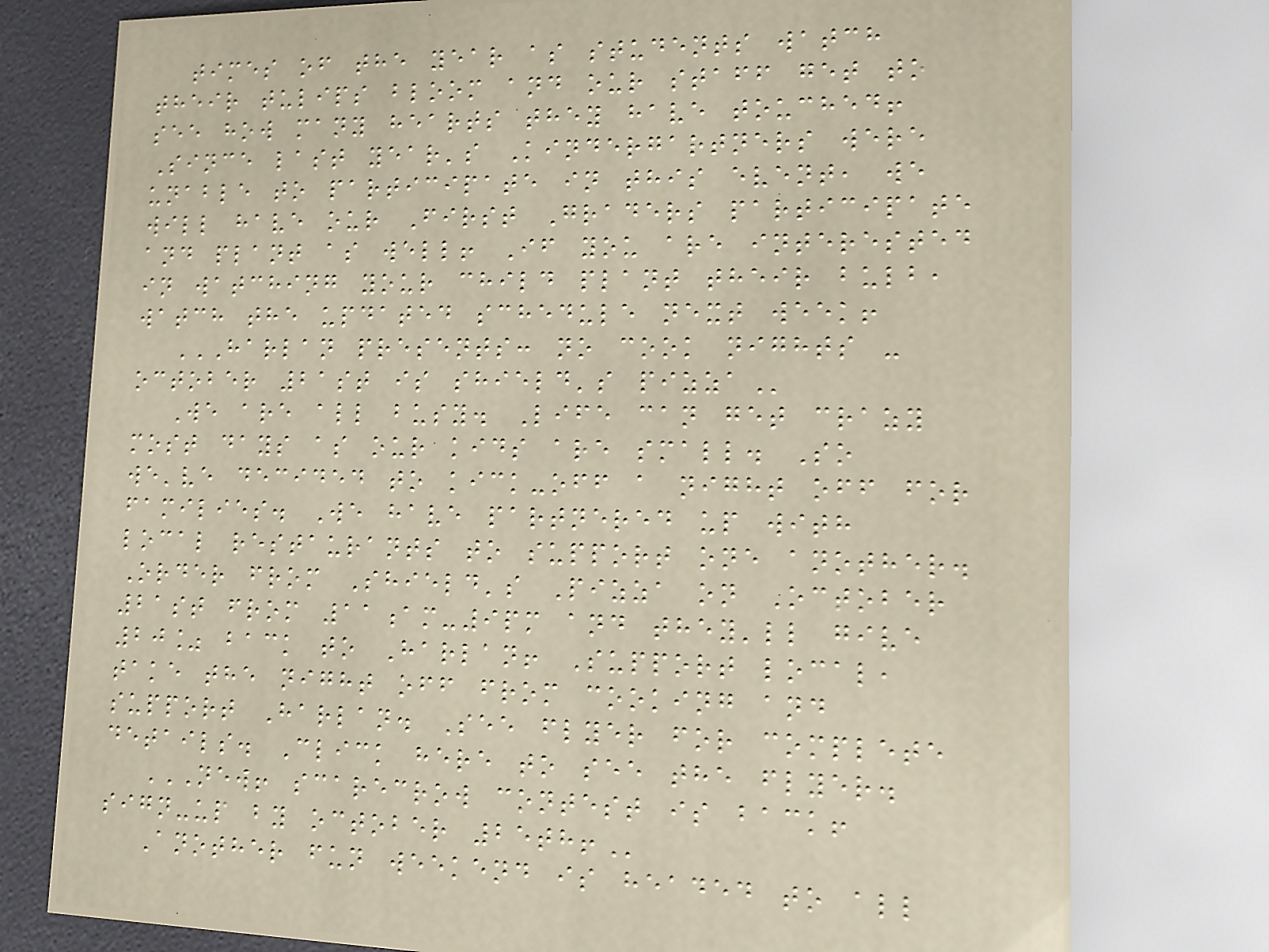times of the year as students watch
their tulips bloom and our staff get to
see how many hearts they have touched!
Since last year's Kindergartners were
unable to participate in this event, we
will have our First Graders participate
and plant as well! If you are interested
in watching your child plant their bulb,
watch the updated schedule next week!
HARLAN PRESENTS: NO COOK NIGHTS -
OCTOBER 21ST IS SHIELD'S PIZZA
We are all busy. Life can get crazy
most days as our kids are small. So
we've decided to kick-off a night off for
families. We have partnered up with
local restaurants to support one another.
Order from Shield's Pizza on October
21st from 11am-9pm and they'll give
20% back to Harlan! Support local,
take the night off from cooking and
support Harlan. See flyer for complete
details. Click here to see the flyer.
NEW! SCARECROW CONTEST IS BACK!
SIGN-UP BY OCTOBER 25TH!
Another fun weekend is headed to all
